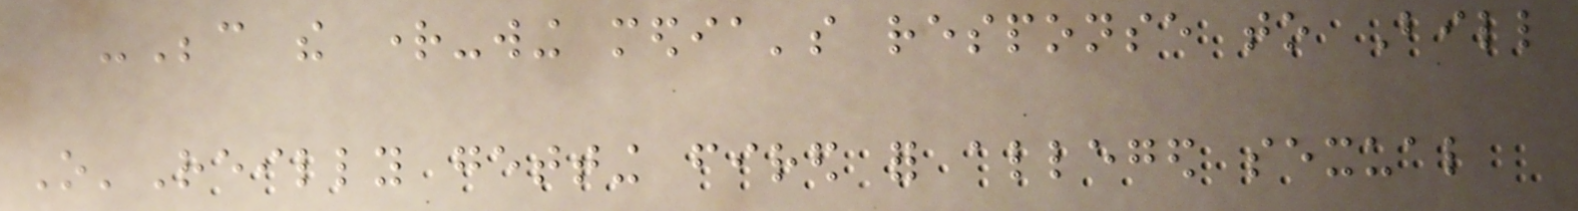-Because the right-wing media's response to Bill
O'Reilly getting fired for alleged sexual
